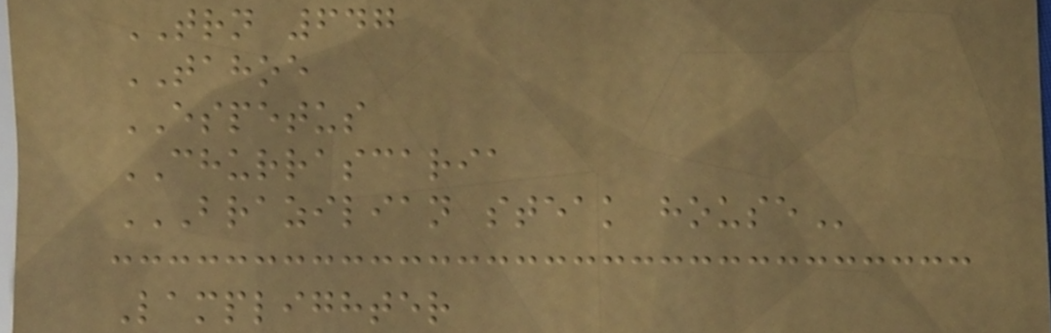TRN 647
TAHOE
ESPETUS
CHURRASCARIA
BRAZILIAN STEAK HOUSE
Lamplighter
